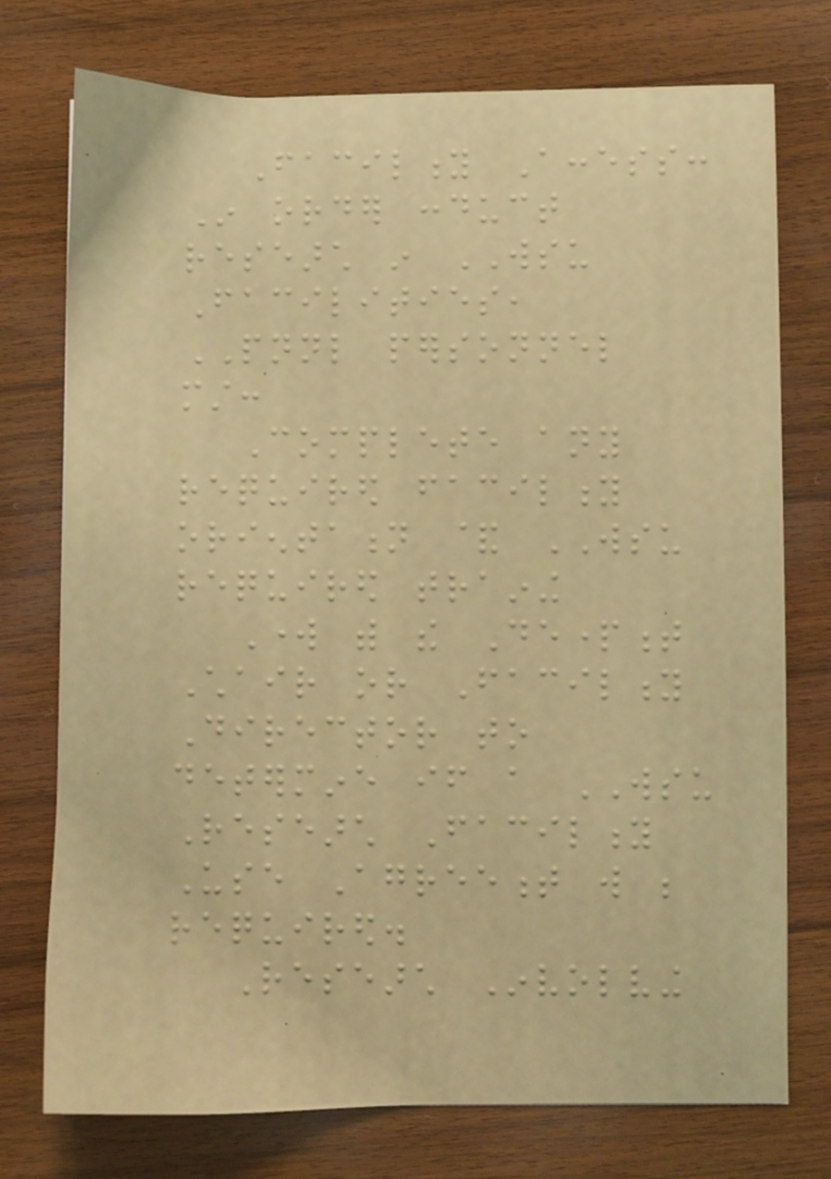Facility Access:
In order conduct
research in WSU
Facilities,
PNNL personnel
must:
Complete any
required facility
orientation & WSU
required training
Work with the Department
Chair or Facility
Director to
determine if a WSU
Research Facility
Use Agreement will be
required.
Research Involving
